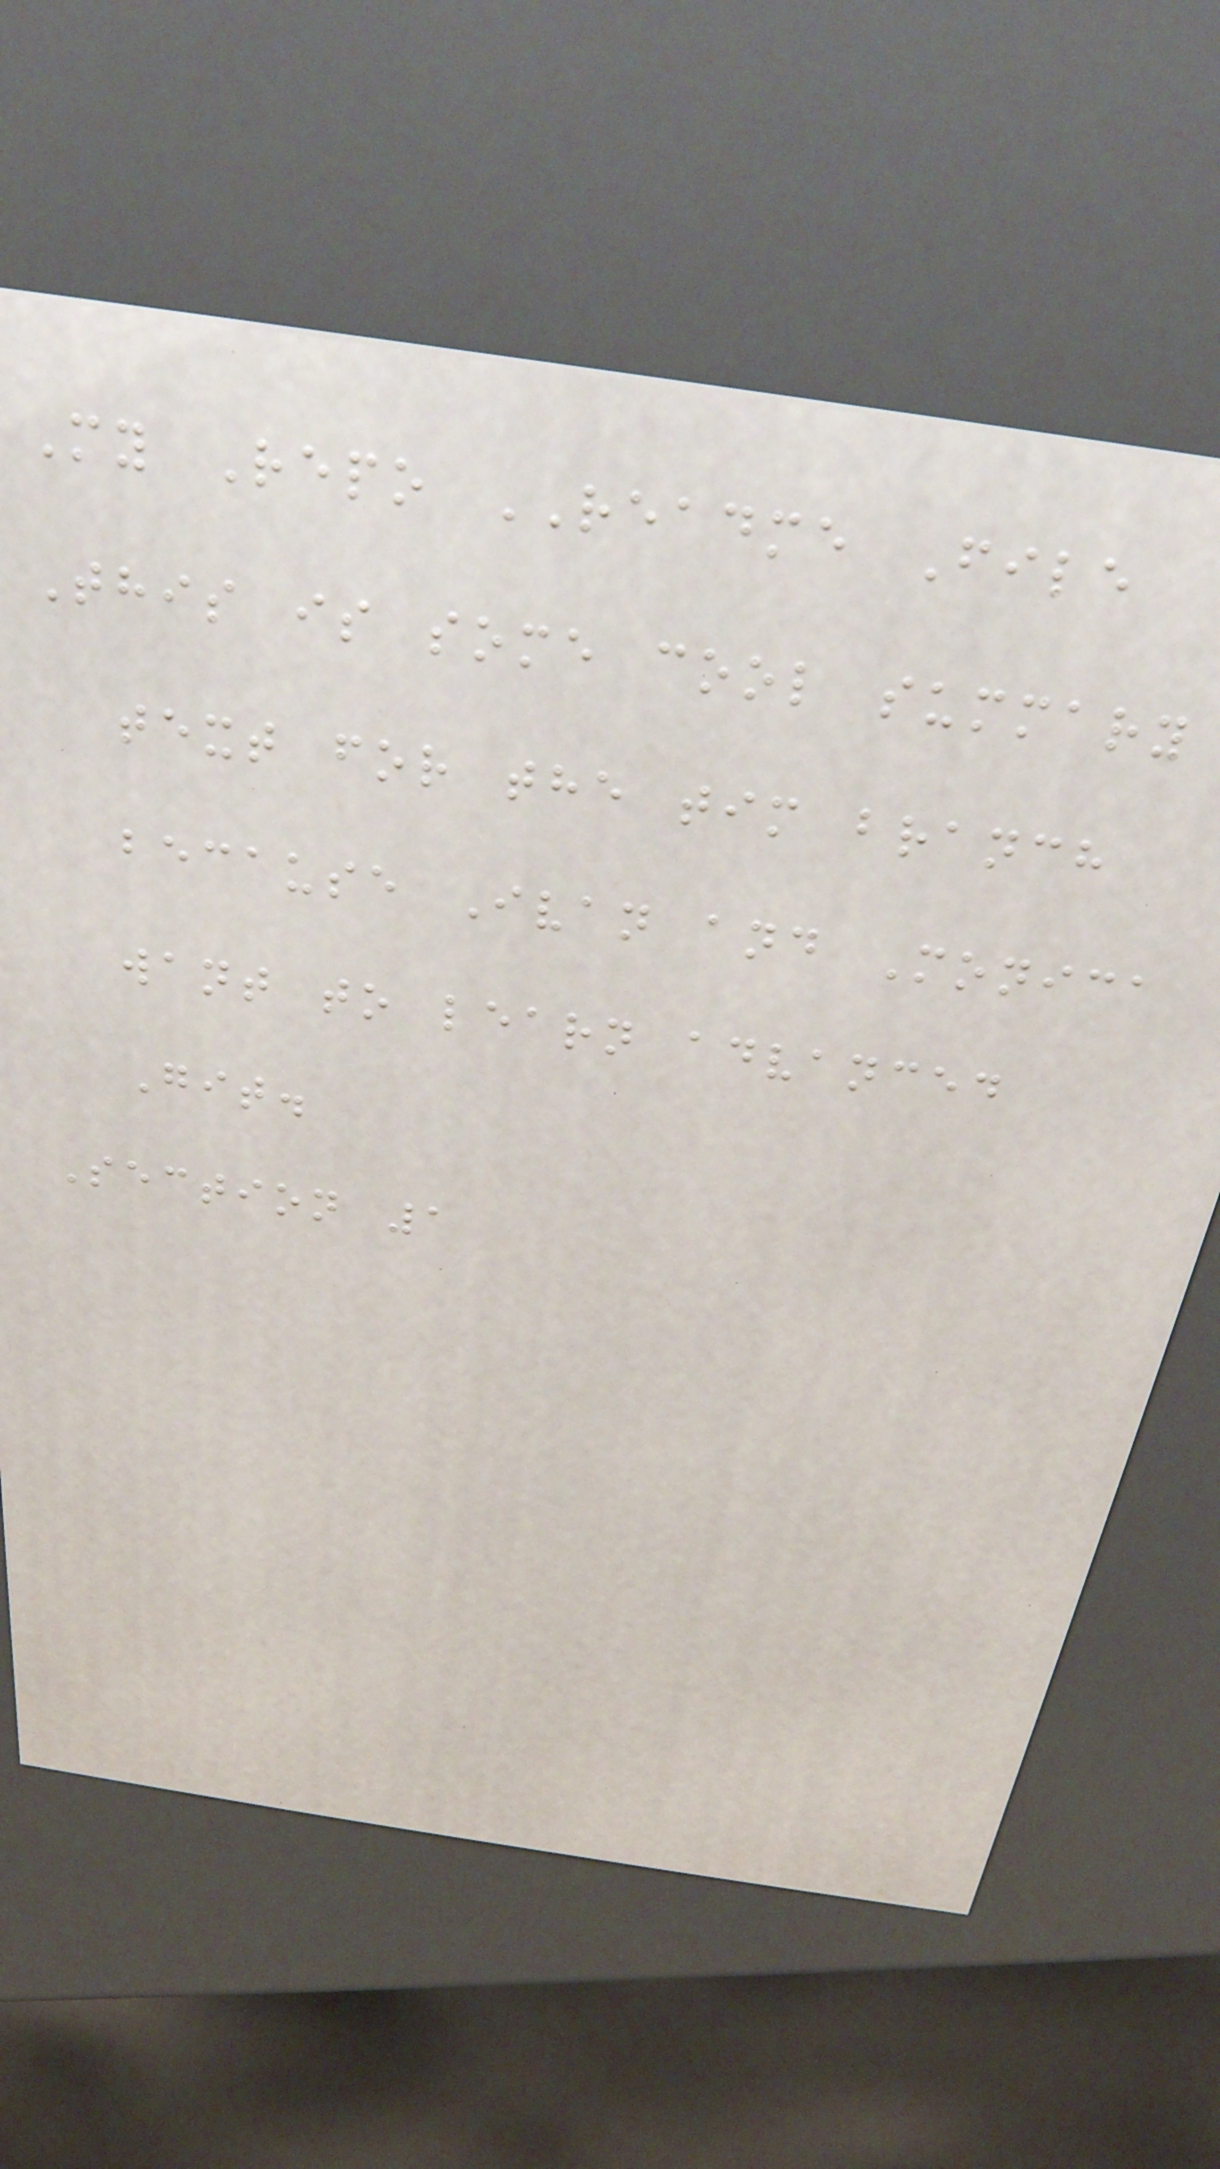My Repo README File
This is some cool summary
text for the tim branch
because Ivan and Monica
want to learn advanced
Git.
Section 1
